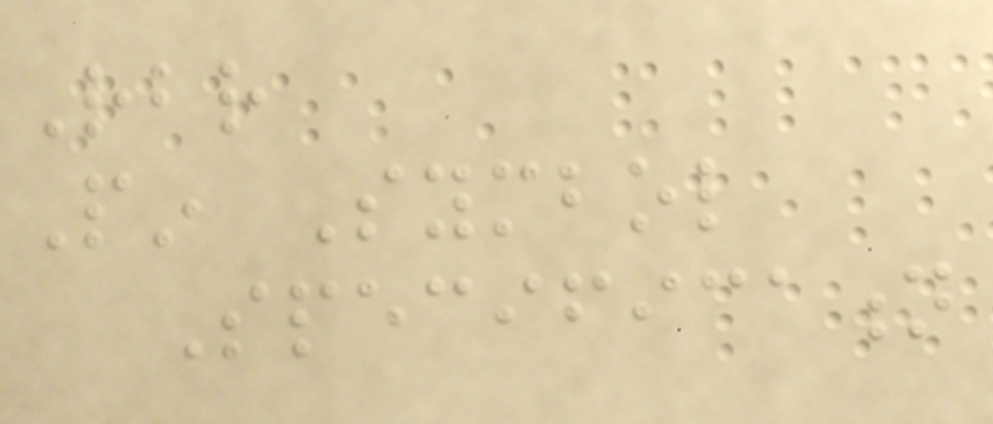Rbr
Pin Symbol
Specification
